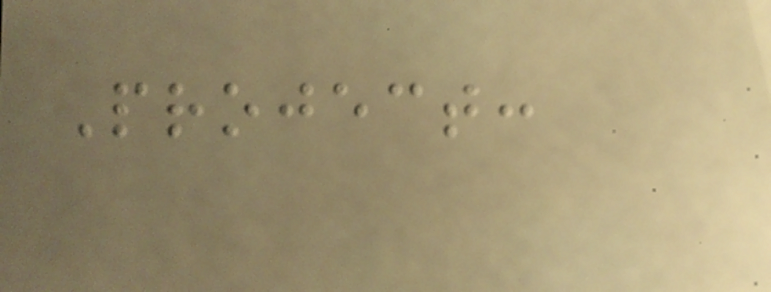Project:
